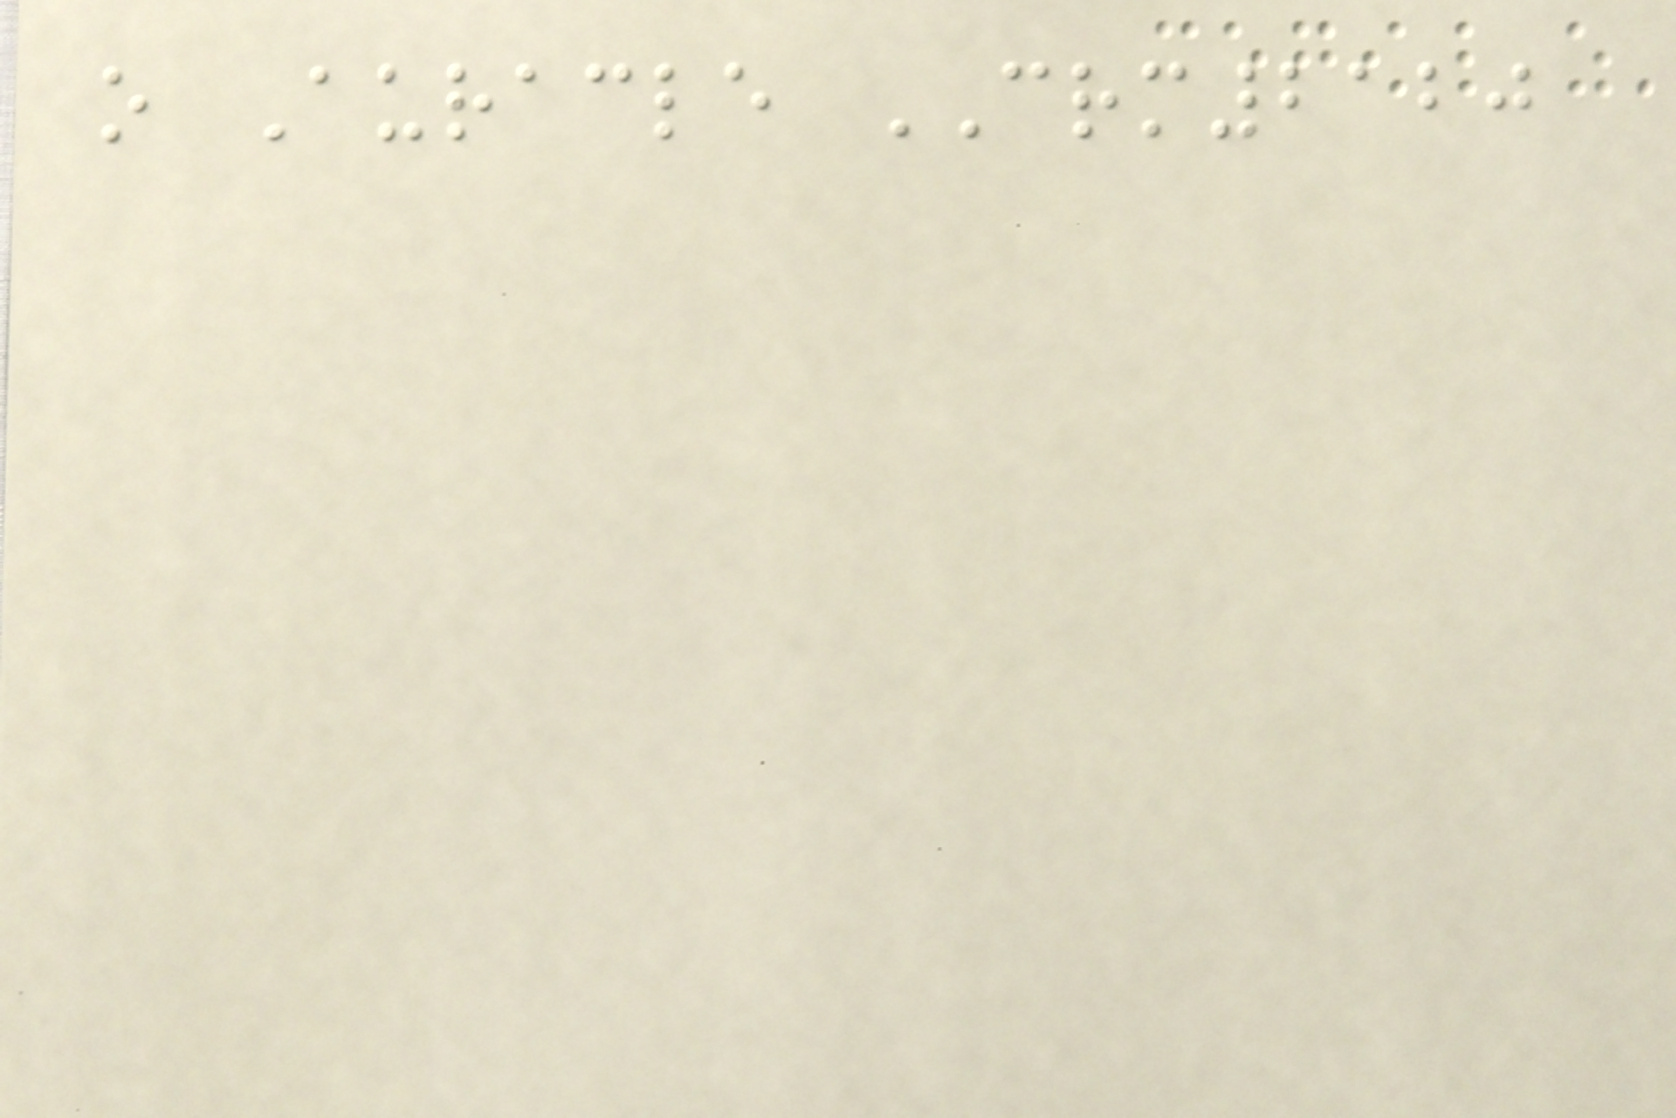o Auracle CRM2120
